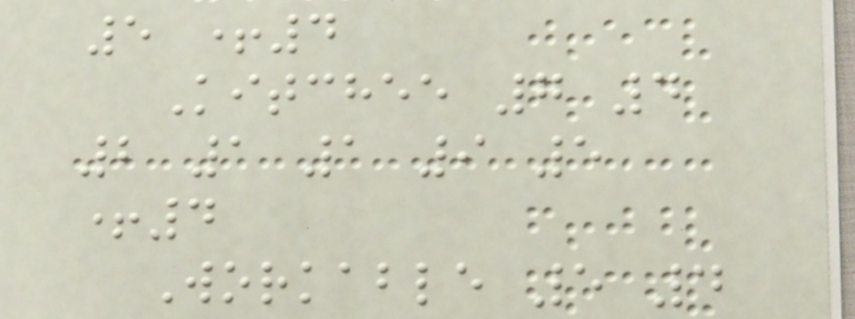5 +4
Kitchee 7 4
2 1 1 9 5
+4
Workable 5 4
